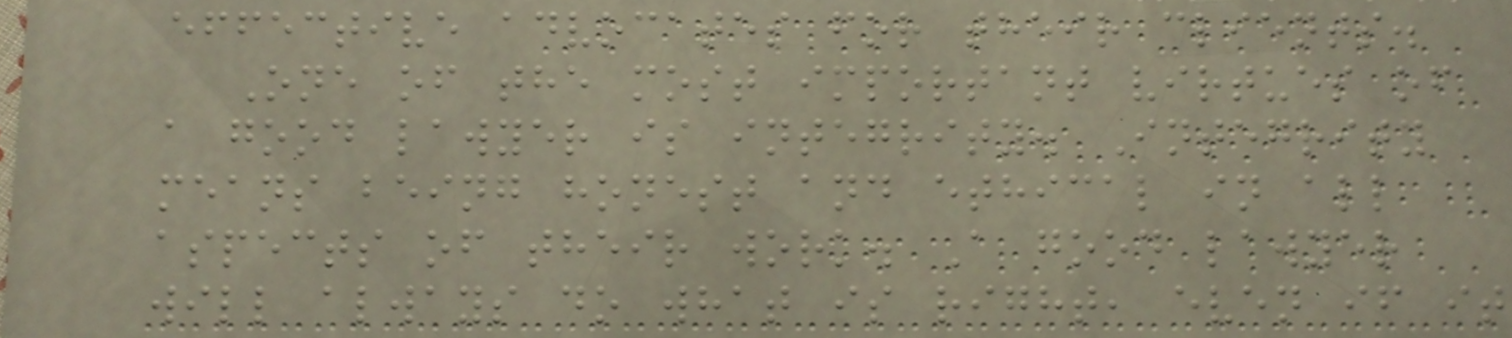effective advocates for their clients.
One of the most important virtues of
a good lawyer is integrity. Integrity
means being honest and ethical in all
aspects of their work. A good lawyer
will always do what is right, even if it
